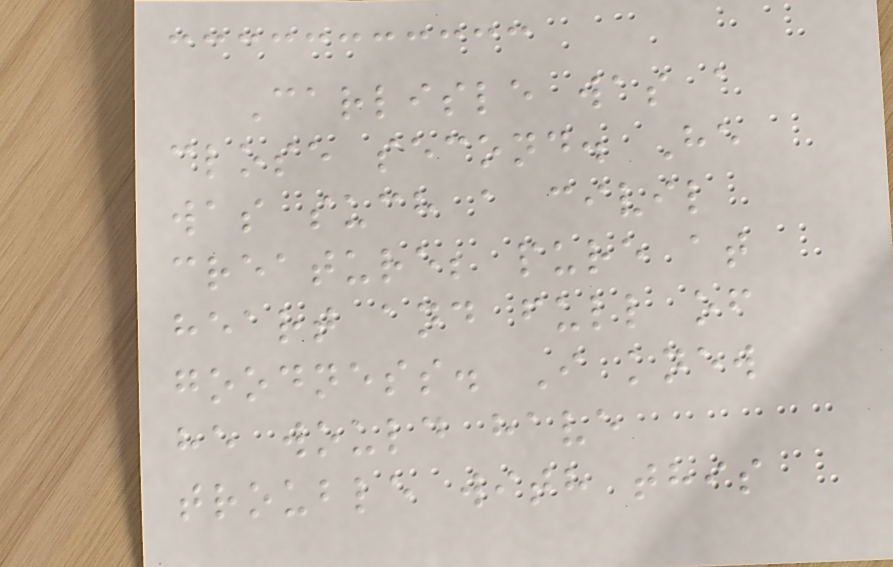Carlisle was a
close second. He
was such a civil
creature; pure at
heart and full of
goodness. I knew
he would have
trouble with this
